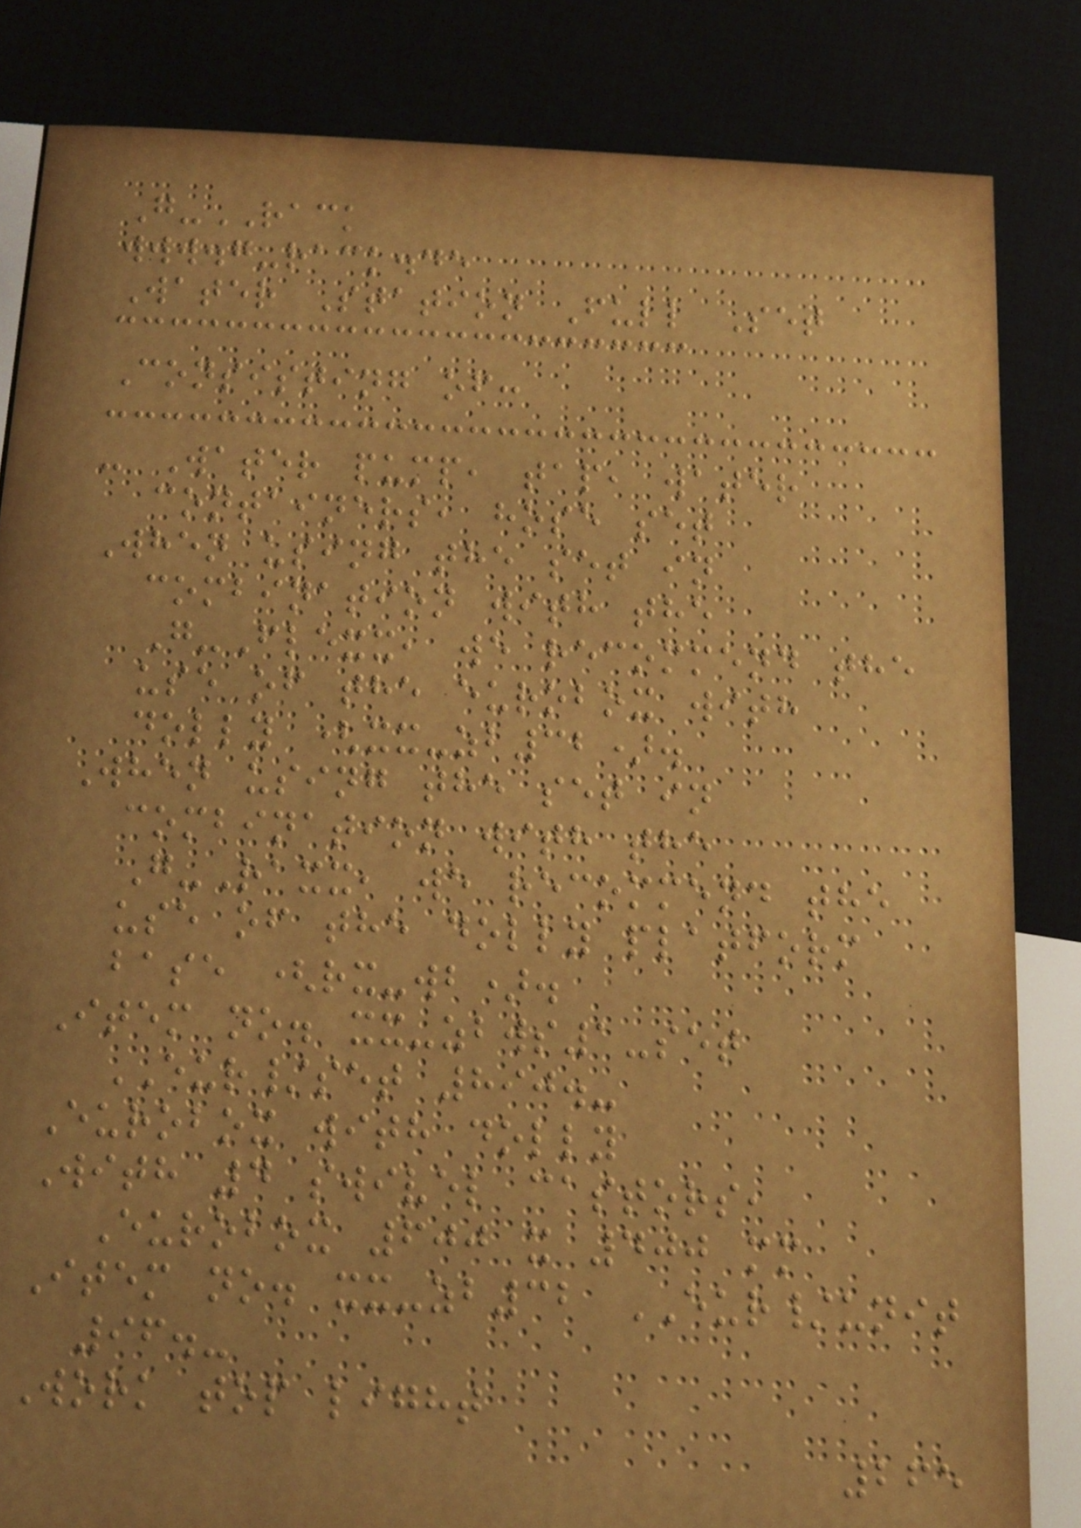G-RACK
www.g-rack.de
Water Station Full Set
Consisting of:
- Water pump, tap, water
containers, hose set
When using the set in
combination with the
G-Flexx, we recommend the
use of the eurobox with
dolly (xx-zb32).
When using the set in
combination with the
G-Raxx, we recommend the
use of the dolly platform
base (rx-wb).
Item no. xx-zbws1-set
EUR/set 890.-
Eurobox with dolly
With 4 swivel castors,
Eurobox 600 x 400 mm
Item no. xx-zb32 EUR/unit
96.-
Work top light
265
